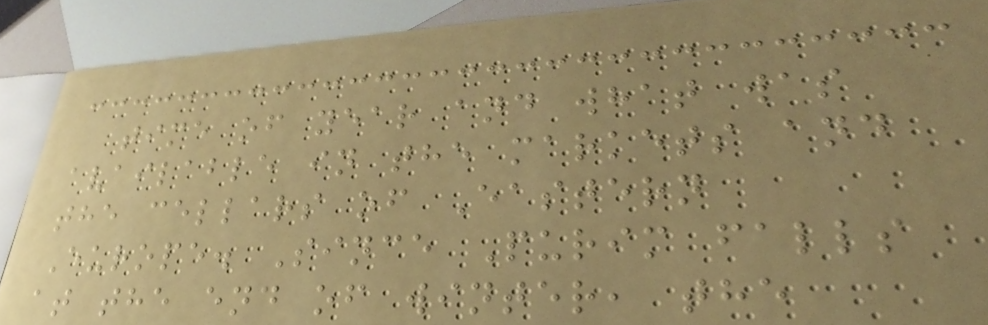time of year and what was
available in the markets and
the cellars of Eastern
Europe. Since Purim falls
at the end of winter, the
